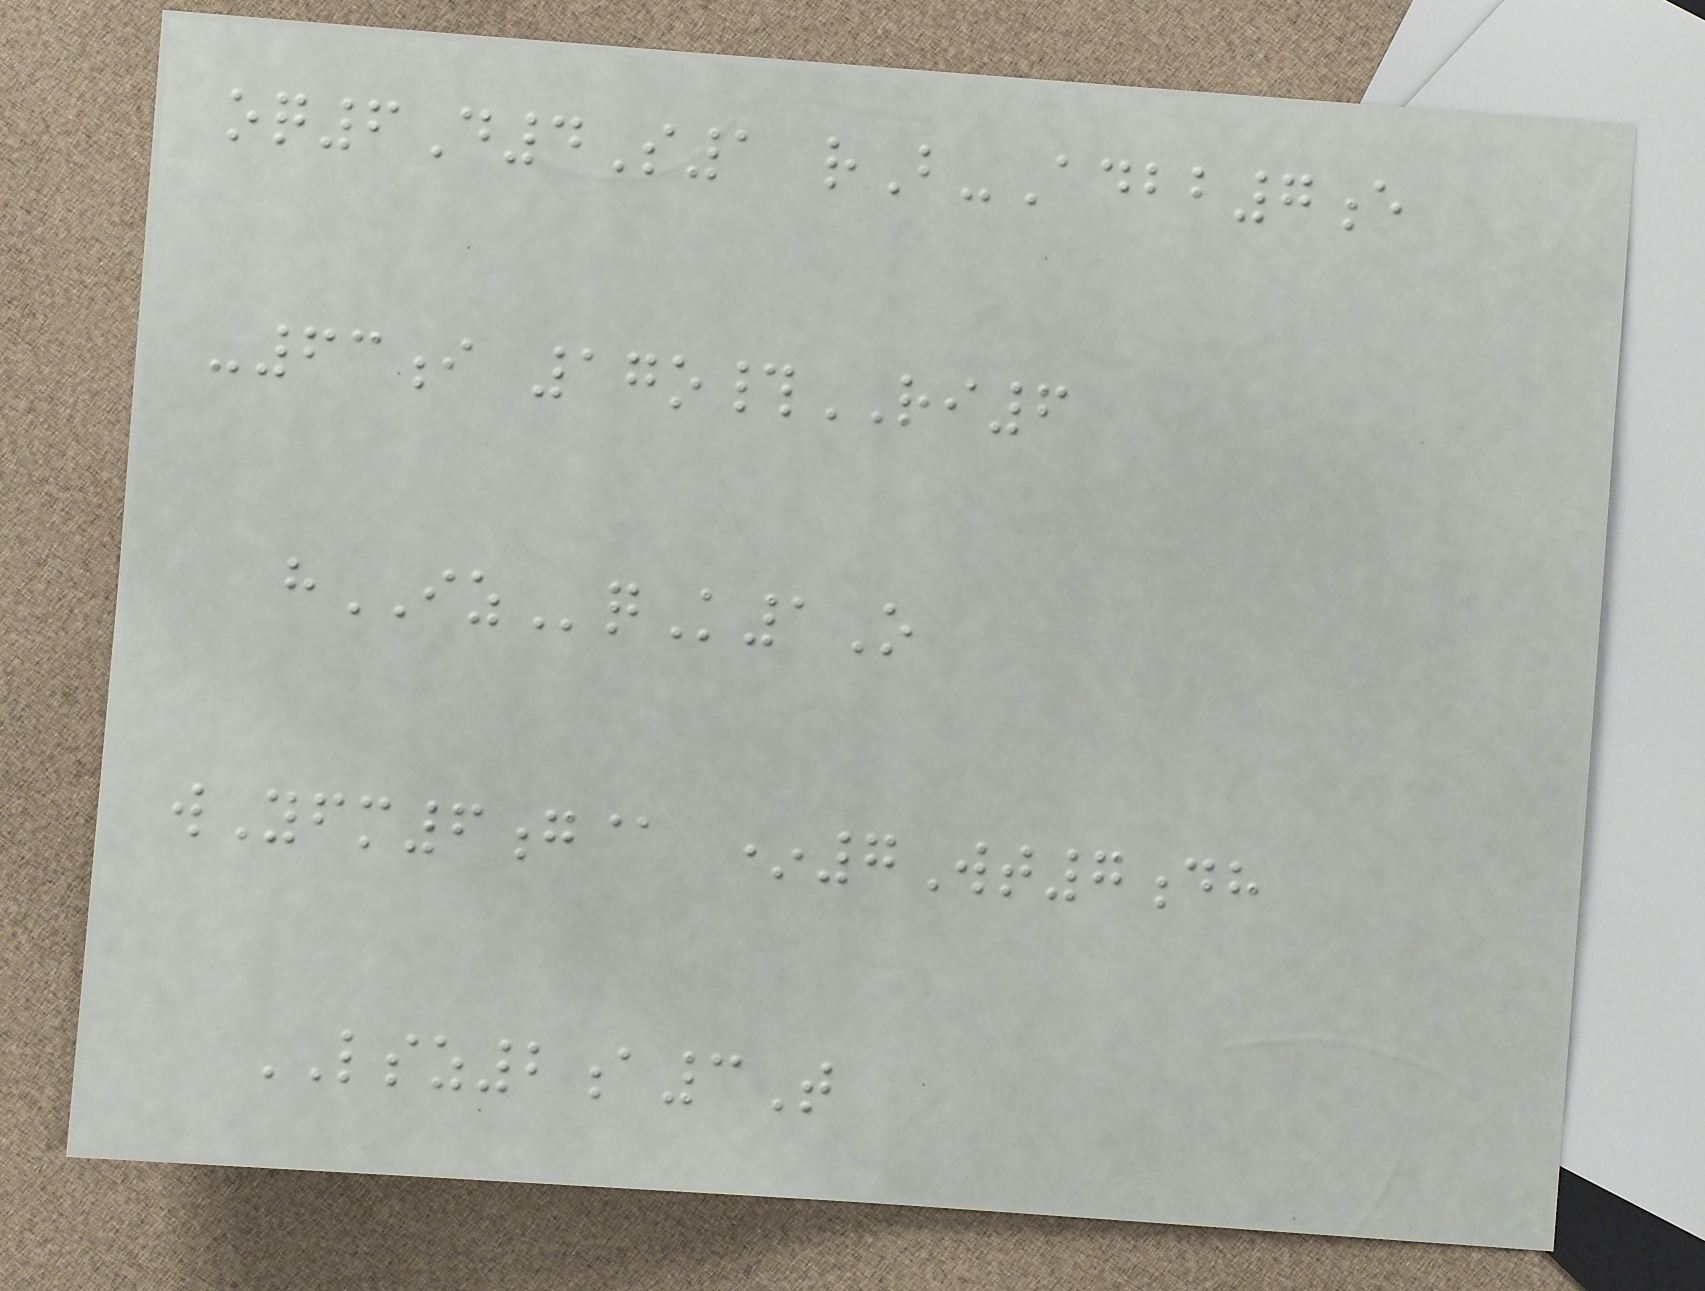oq6D4S1 rB-Adbb7e
-63i 17o#RI6
hIZqK1O
wYfm6g@ *7Wt7dh
LSZ2a3T
